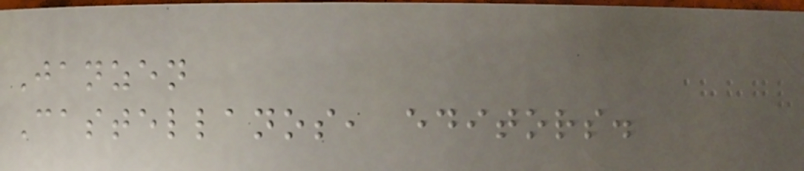Janzen
Castellanos, editors.
